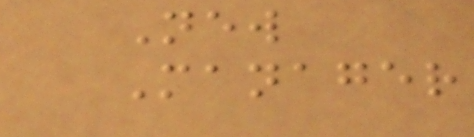New
Manager
